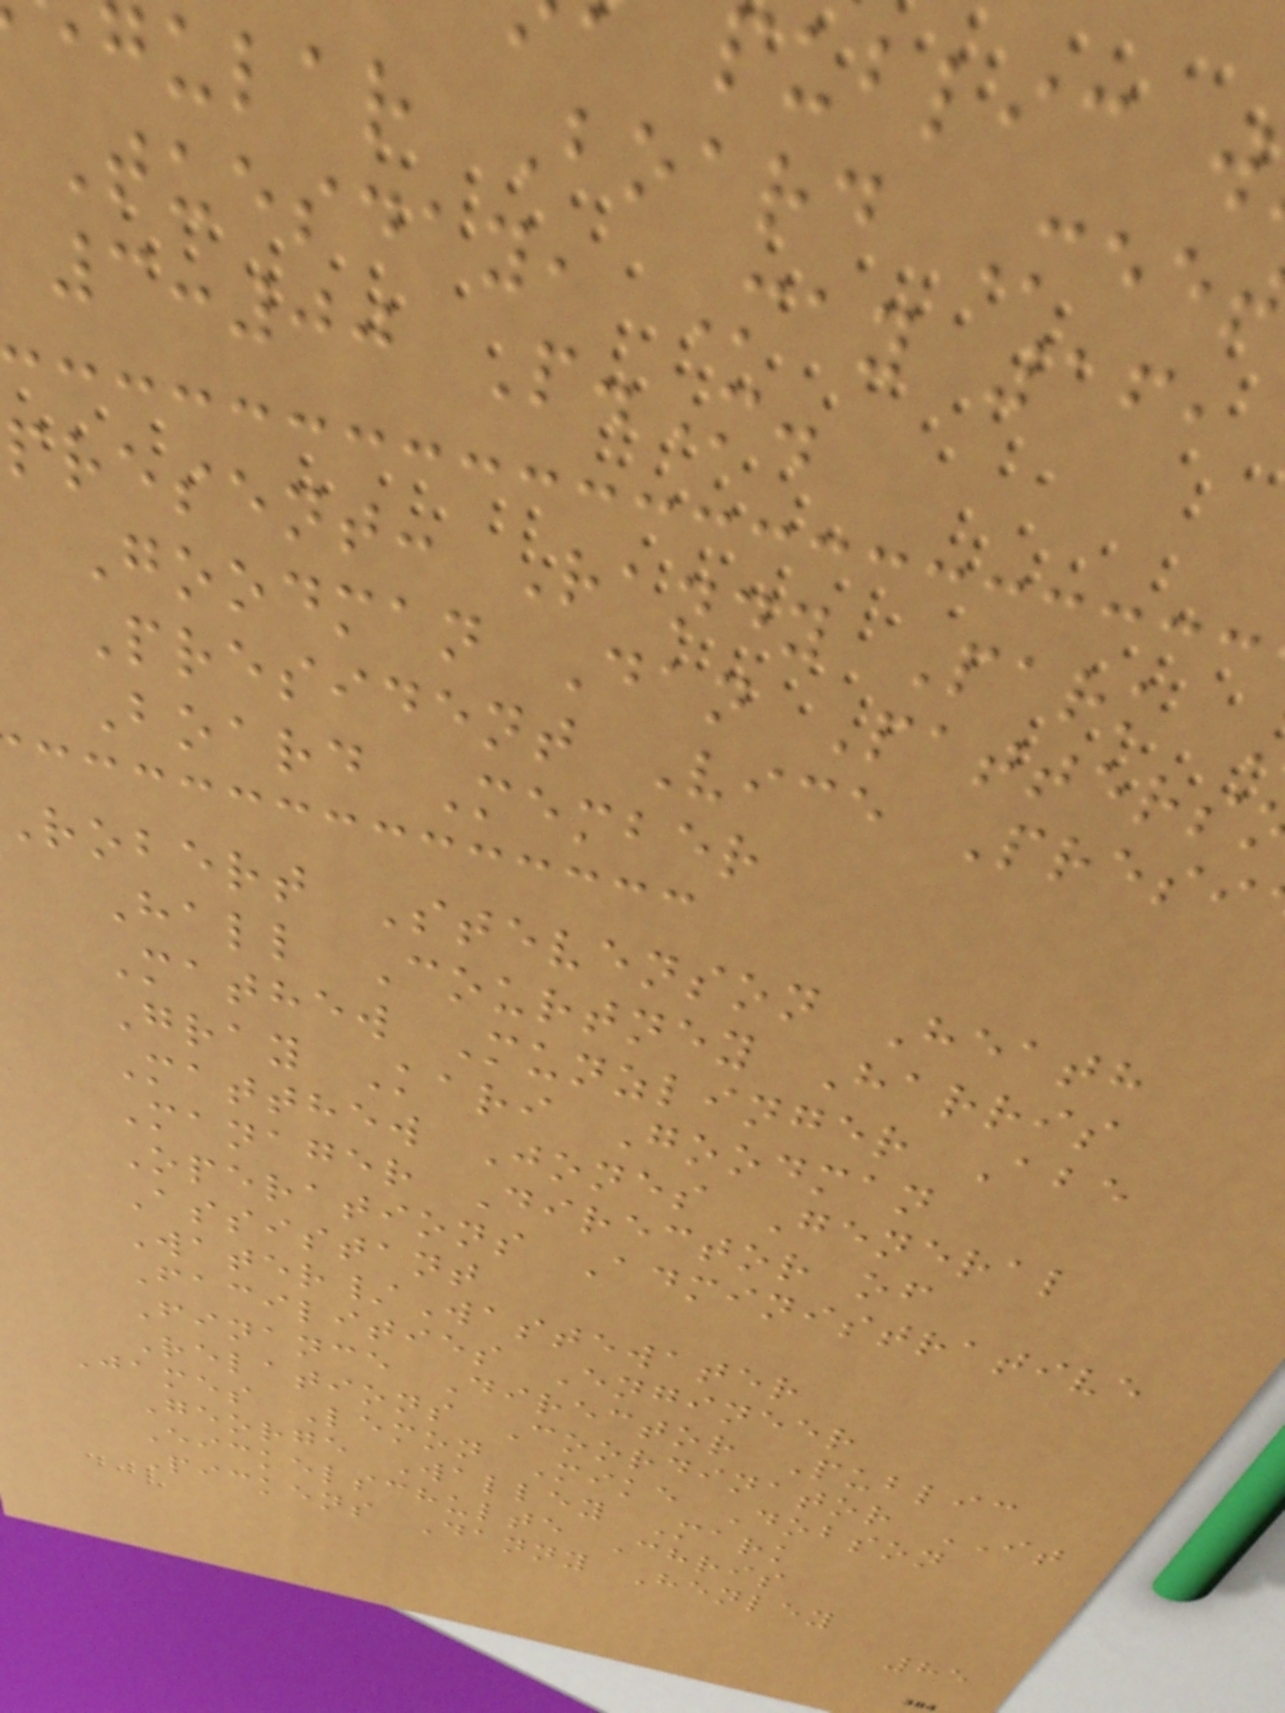ular Board Mee
Tuesday, May 16,
3:00 P.M.
present: Randy Park
Goodman Dan Patters
President Vice Presi
Board Member
robert Stevenson Heath
Hall Courtney Harris
Mathew Munzlinger Abe
Gray Kari Goodman
Matthew Jones General
Manager Director of
Operations Administrative
Assistant
Water/Wastewater
Facilities Engineer
Finance Director Public
Relations Coordinator IT
James Lemon Mike Dobson
George Walley Mark
Eickelschulte Chris
Pickens Danny Henley
85
